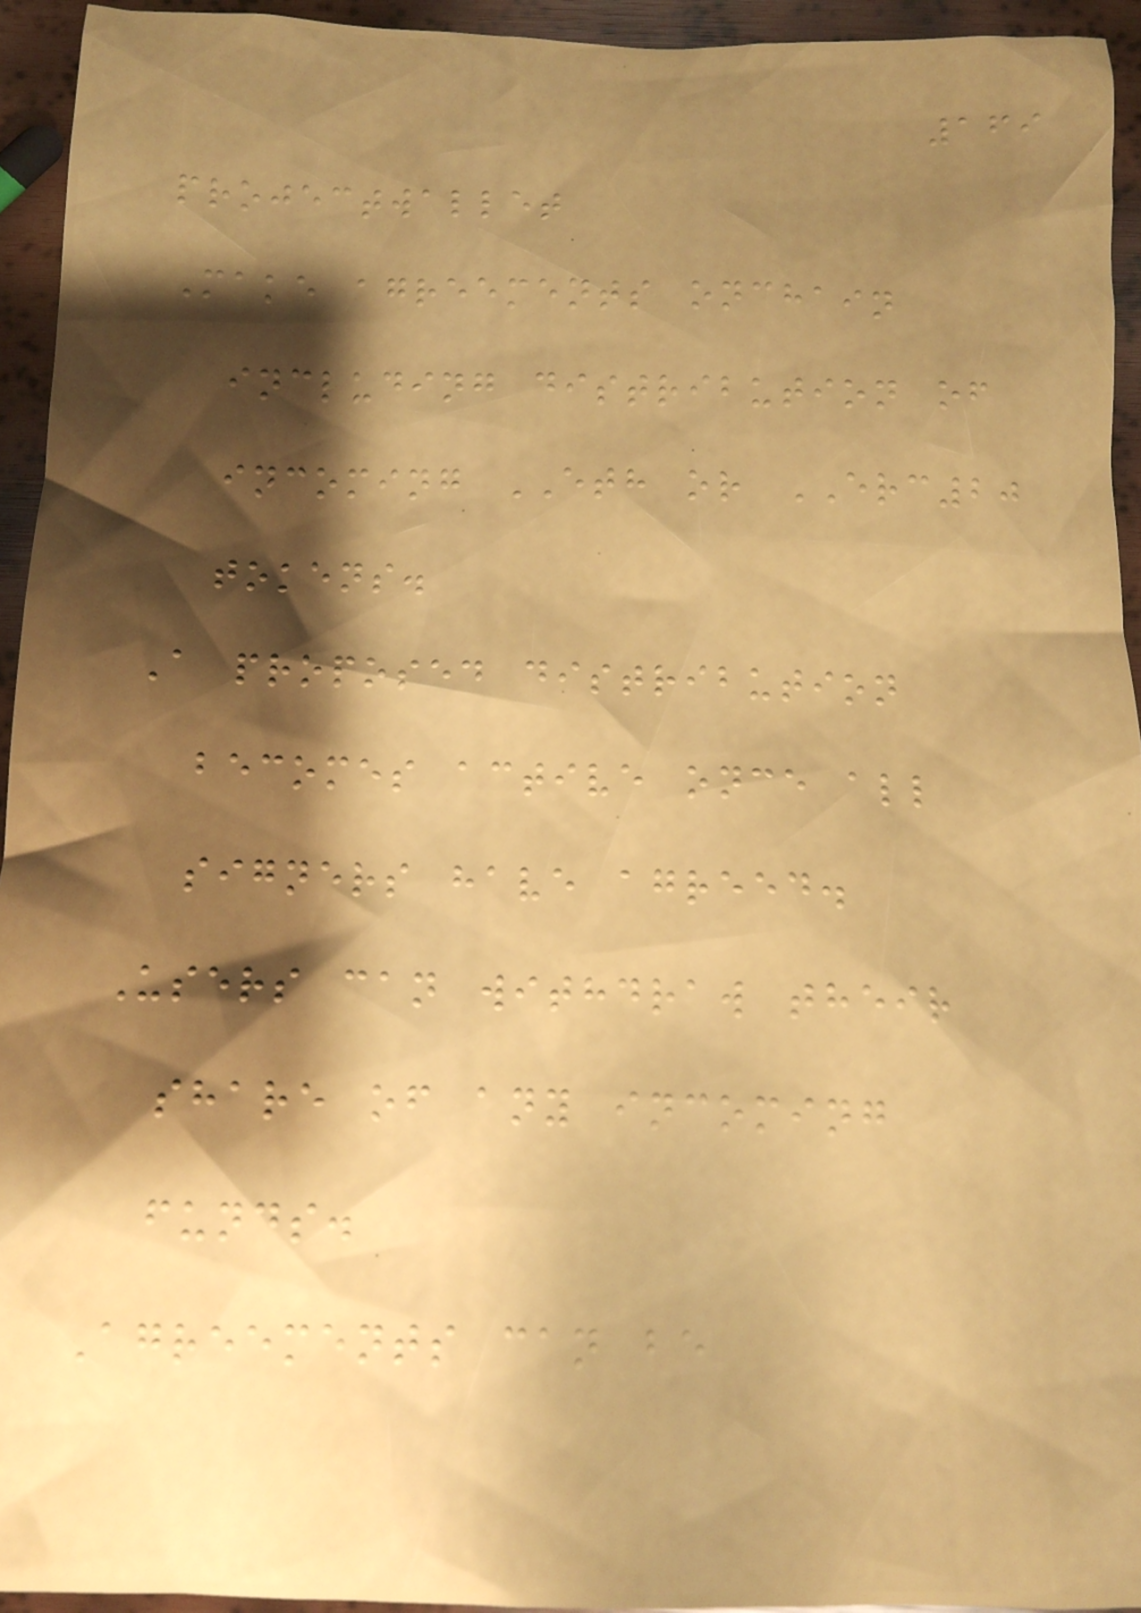169
projectwallet
Make agreements onchain
including distribution of
incoming ETH or ERC20
tokens.
A proposed distribution
becomes active once all
signers have agreed.
Users can withdraw their
share of any incoming
funds.
Agreements can be
